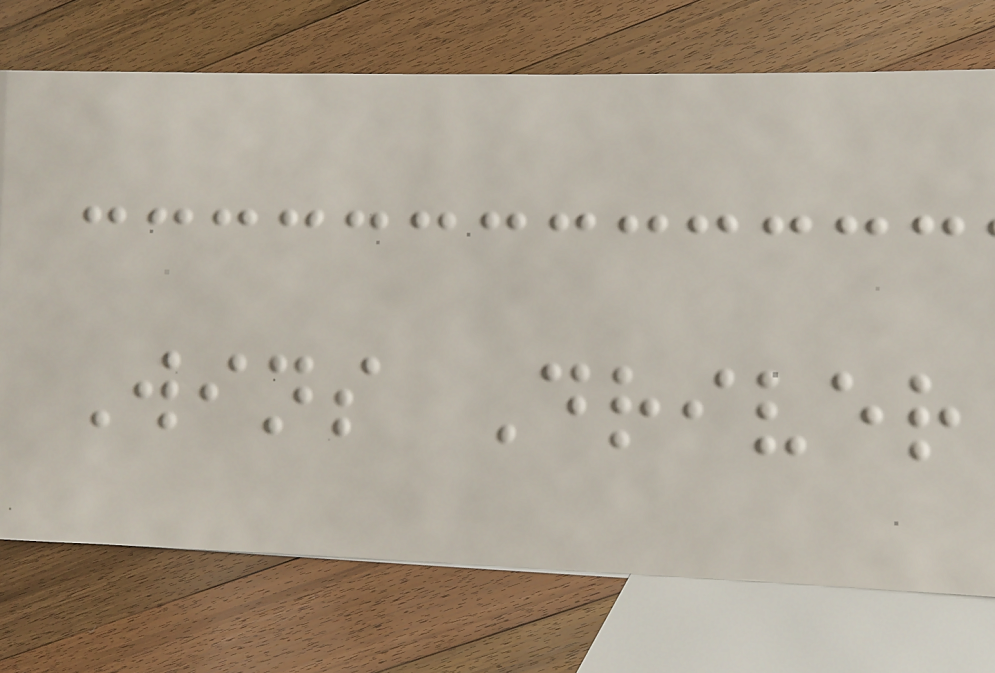Wins Driver
